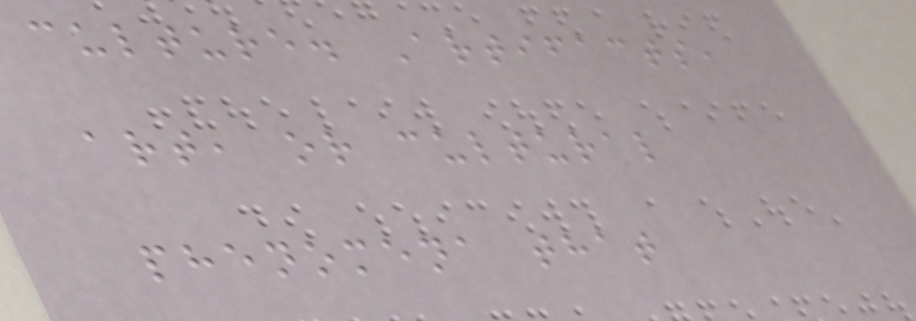culture. Artifacts,
art, or cultural
phenomena that
